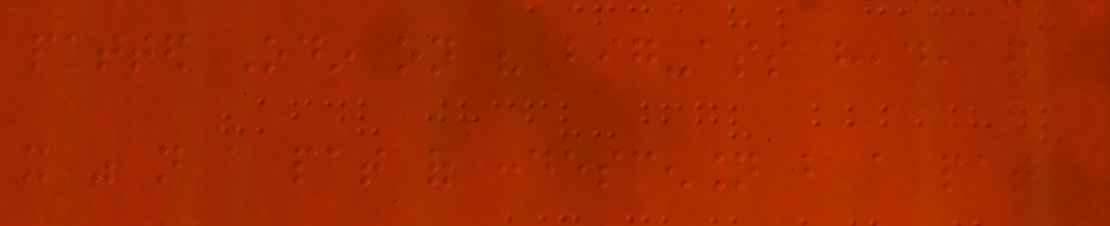patted Odin on his big-ass head, and
it was not a pat of condescension but a pat
